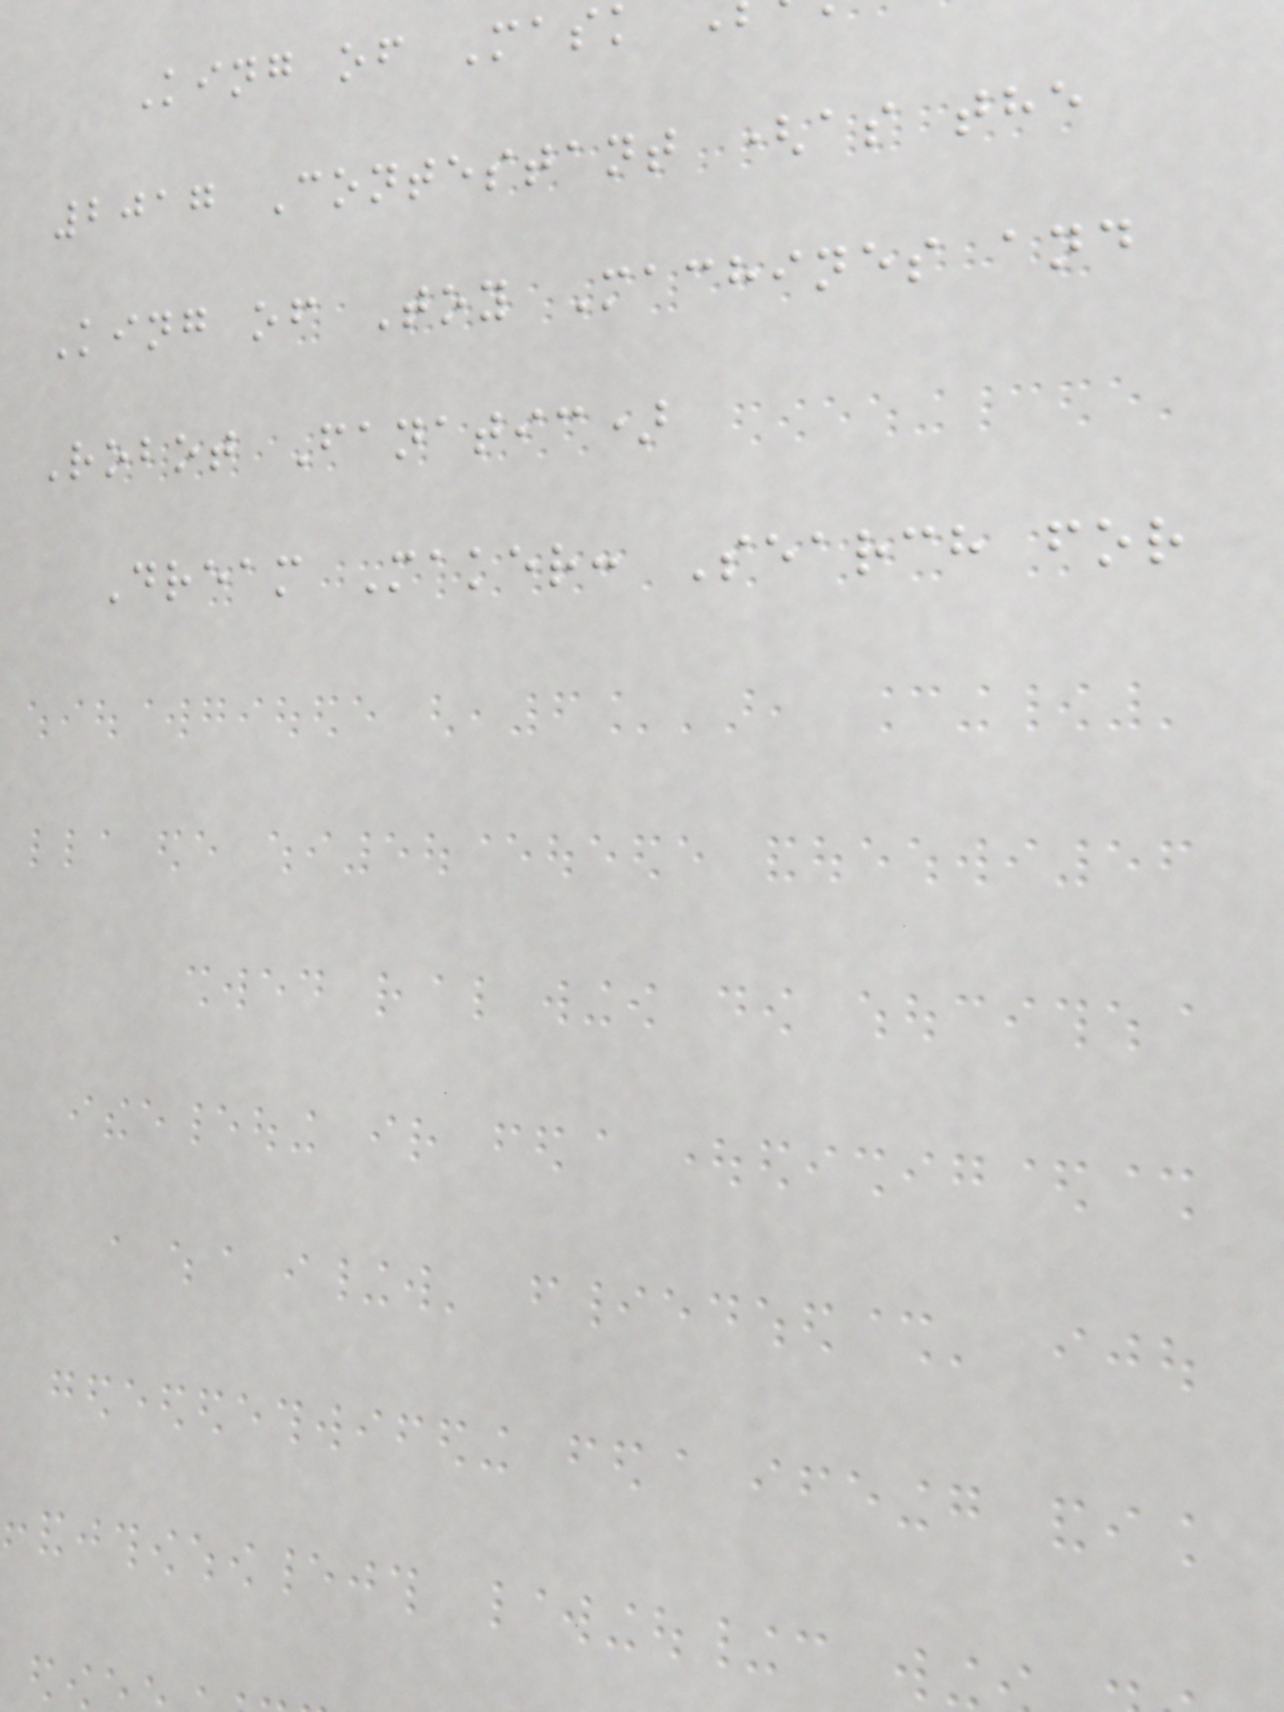King of Mask
2017 Contestant (as the
King of Toy Machines and
Robot Fanatic)
Dream Maker: Search for
